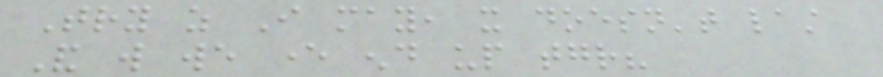Try as I may, it doesn't last
And will we ever end up together?
